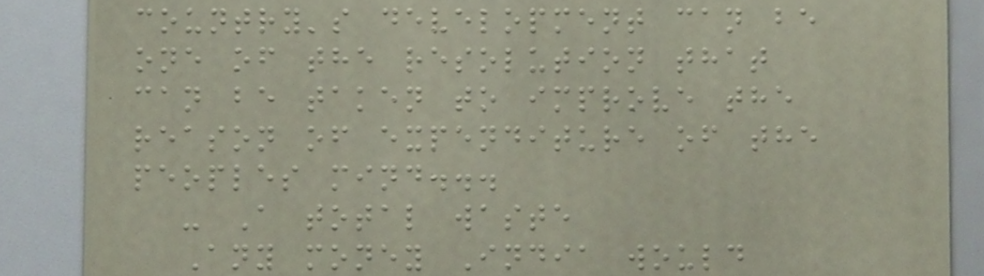country's development can be
one of the resolution that
can be taken to improve the
reason of expenditure of the
peoples mind...
- A total waste
Any money India would
